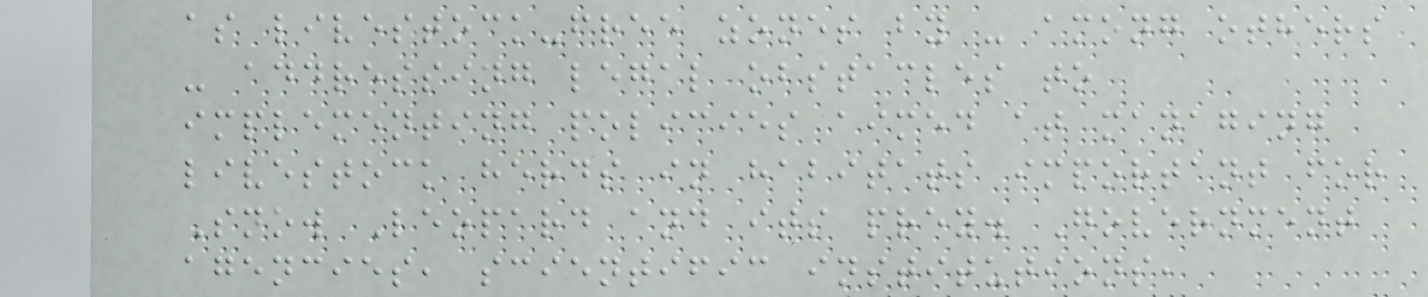as livestock-free zones by - among others
- addressing legal obstacles to
implementing policies aimed at managing
livestock herds in habitats important for
Snow Leopard and its prey. Government
agencies, scientific institutions,
